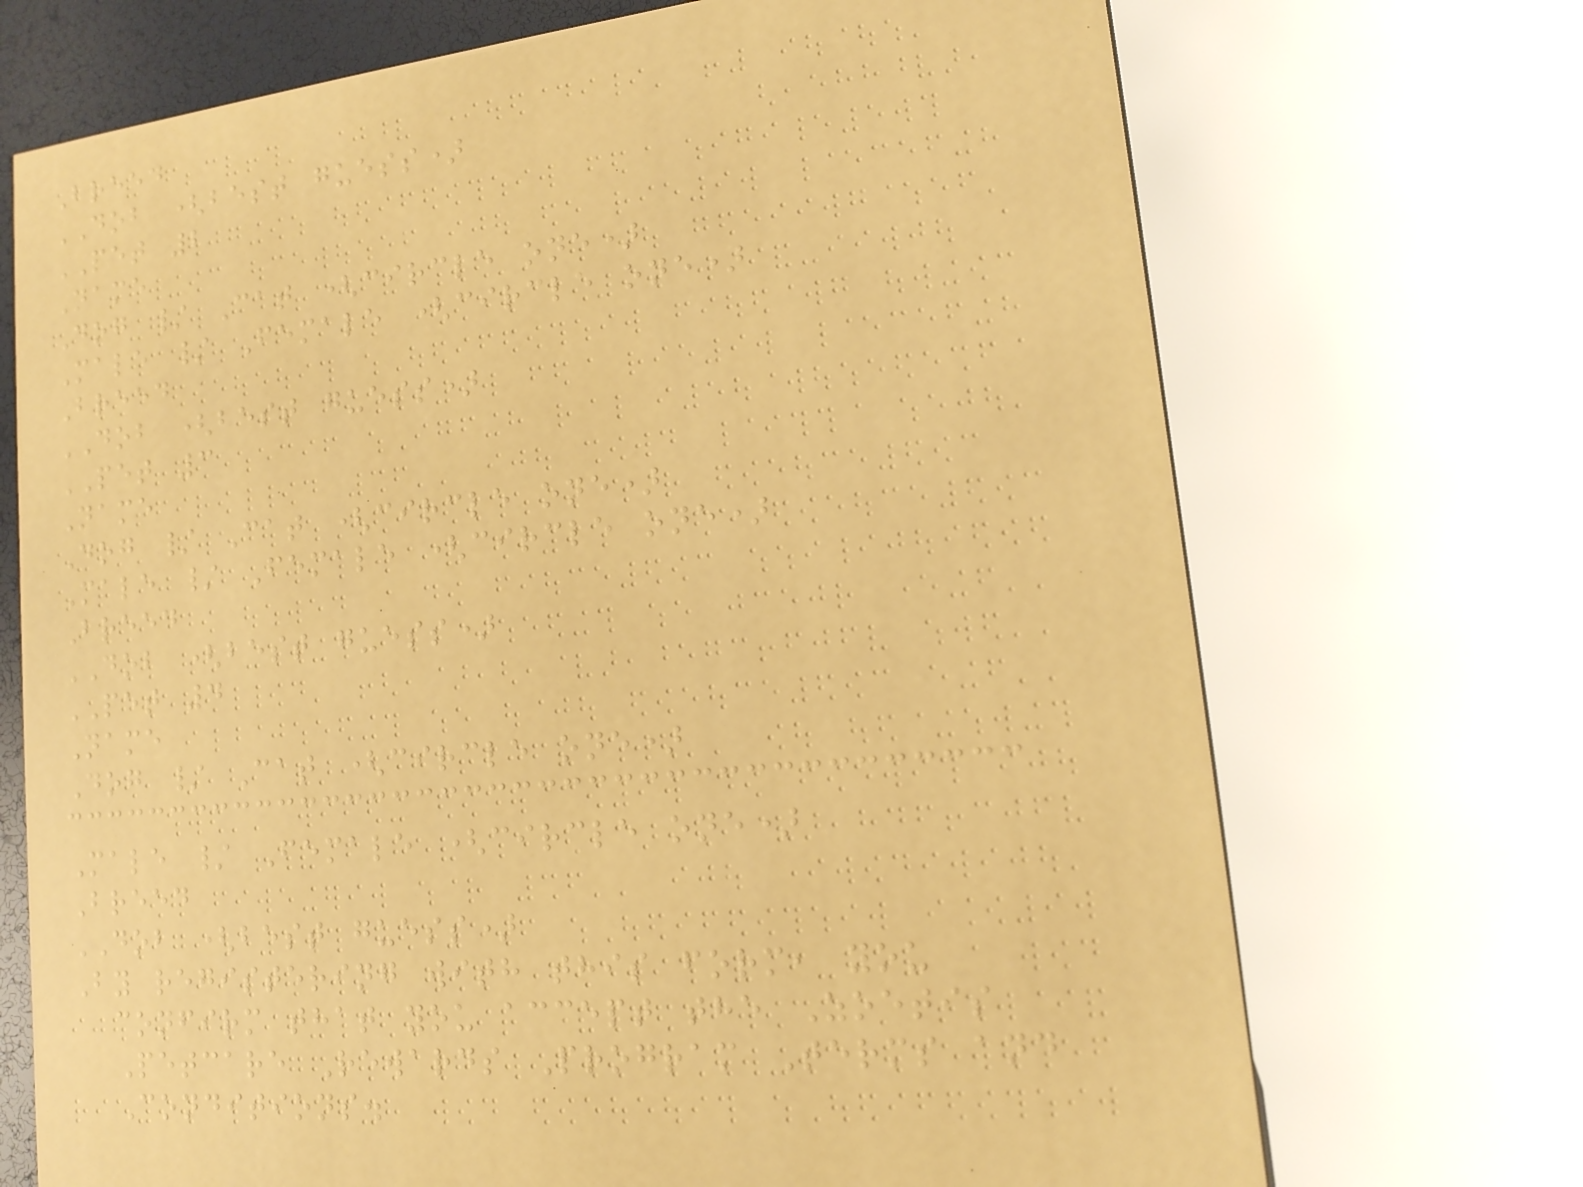Breed
DOB (best guess)
PET 2
Name
Dog / Cat (circle one)
Male / Female (circle one)
Breed
DOB (best guess)
PET 3
Name
Dog / Cat (circle one)
Male / Female (circle one)
Breed
DOB (best guess)
PET 4
Name
Dog / Cat (circle one)
Male / Female (circle one)
Breed
DOB (best guess)
By registering with this form, you
confirm that you accept the Zoetis
Petcare Rewards Program Terms and
Conditions.
